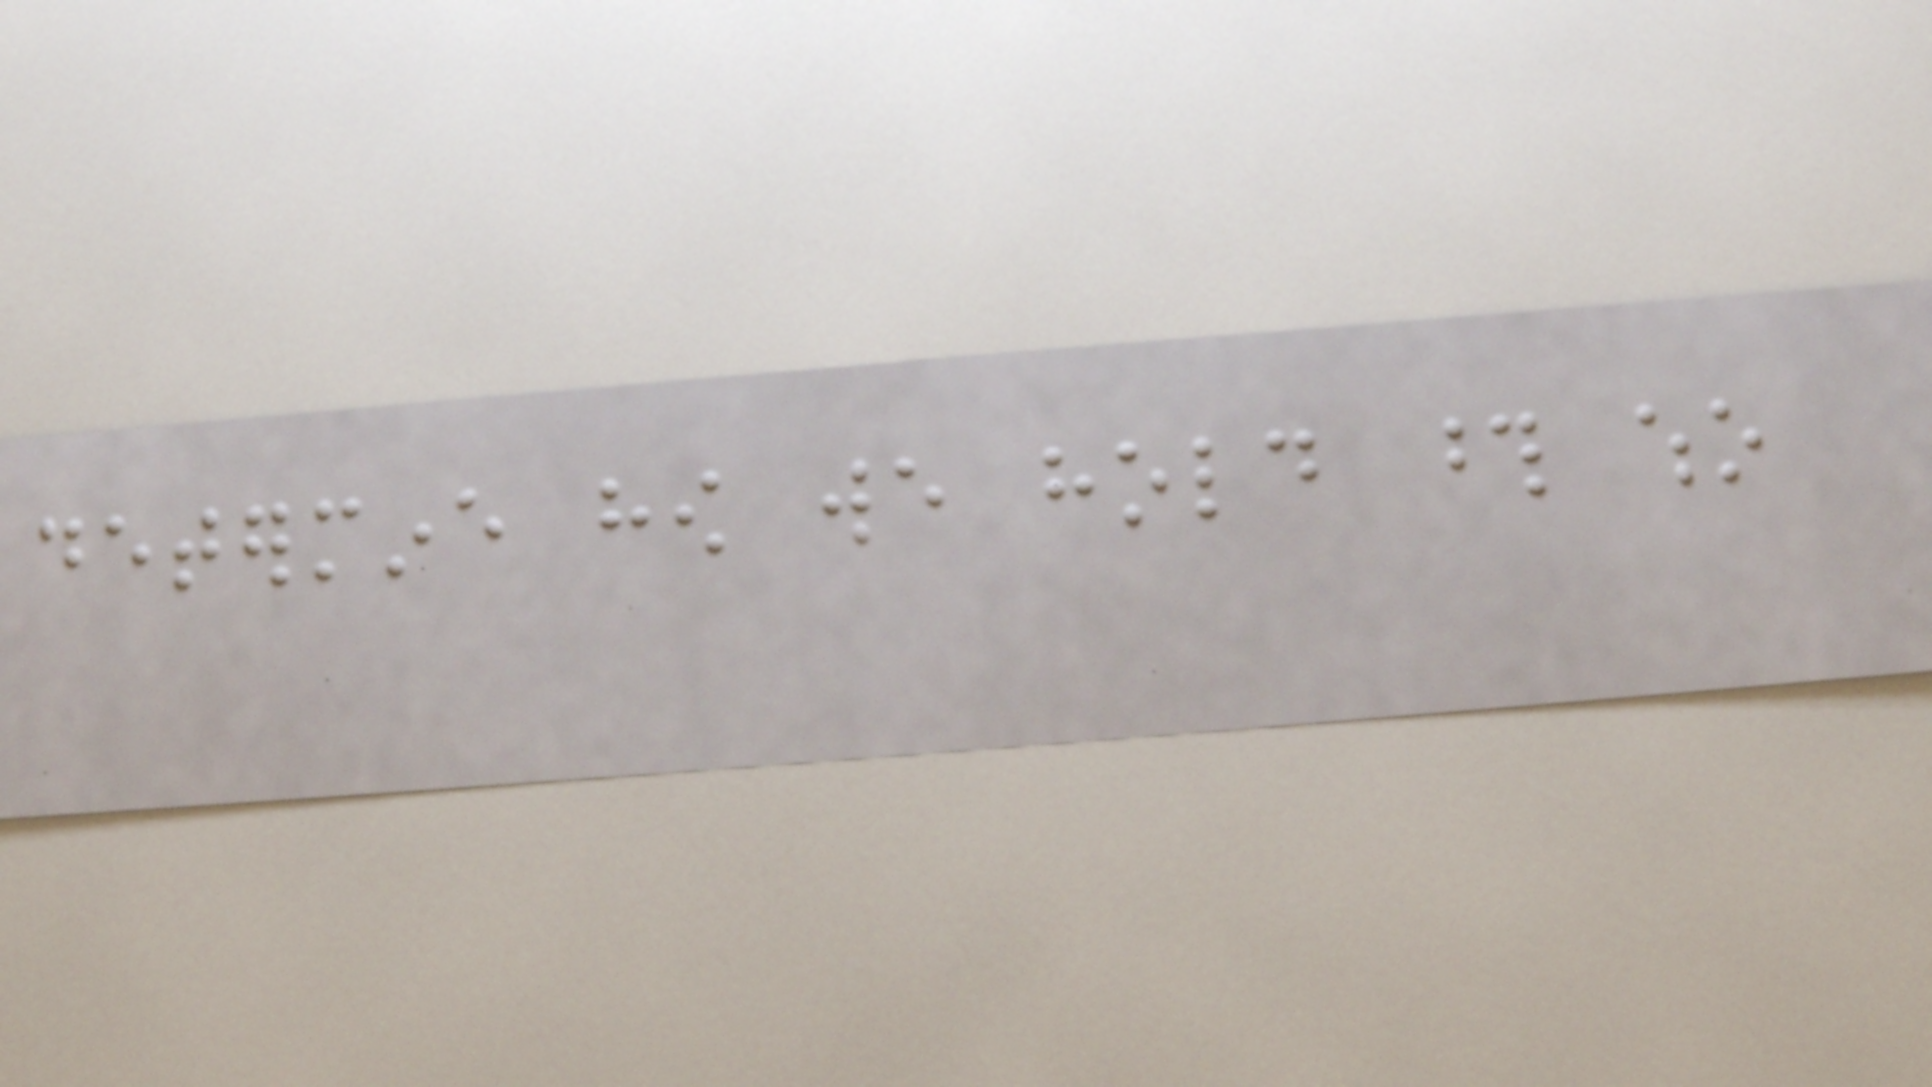determine how we hold those who
